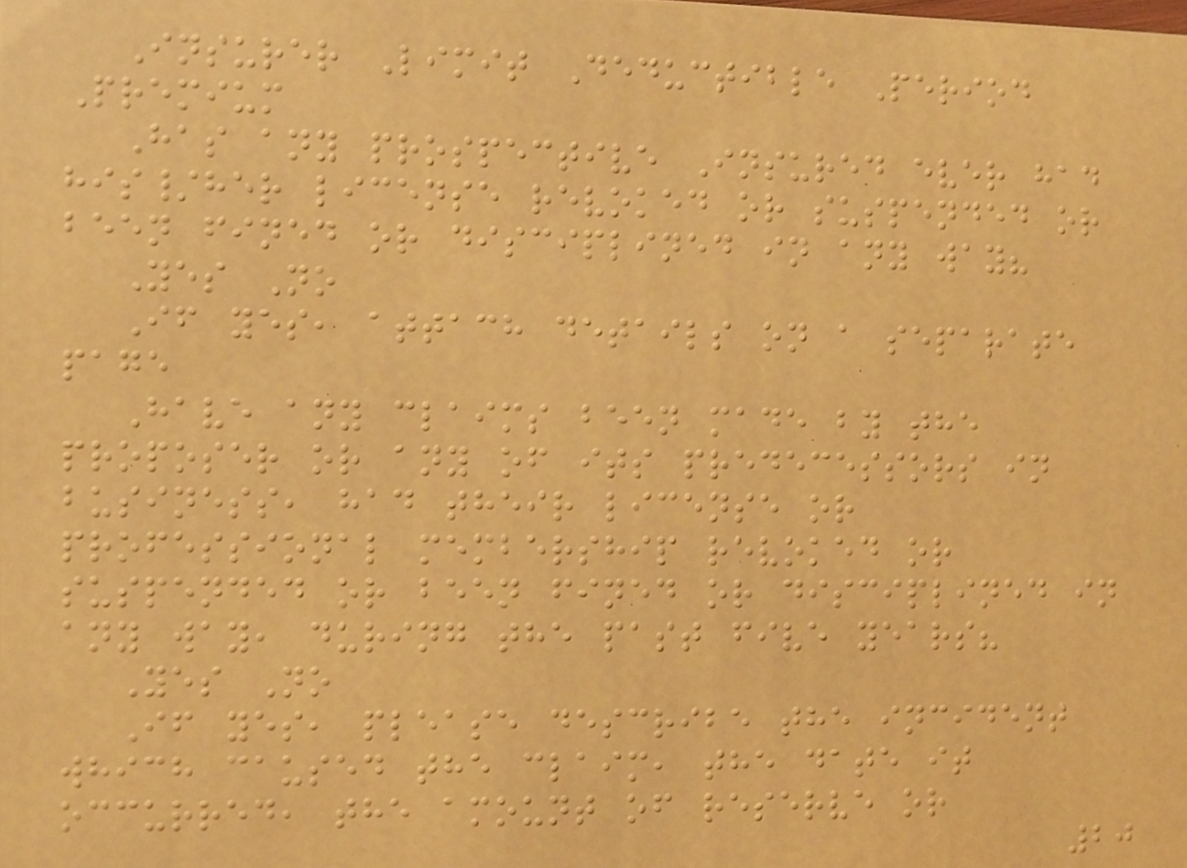Insurer Limit Deductible Period
Premium
Has any prospective Insured ever had
his/her license revoked or suspended or
been fined or disciplined in any way?
Yes No
If yes, attach details on a separate
page
Have any claims been made by the
proposer or any of its predecessors in
business, had their license or
professional membership revoked or
suspended or been fined or disciplined in
any way, during the past five years?
Yes No
If yes, please describe the incident
which caused the claim, the date it
occurred, the amount of reserve or
20
